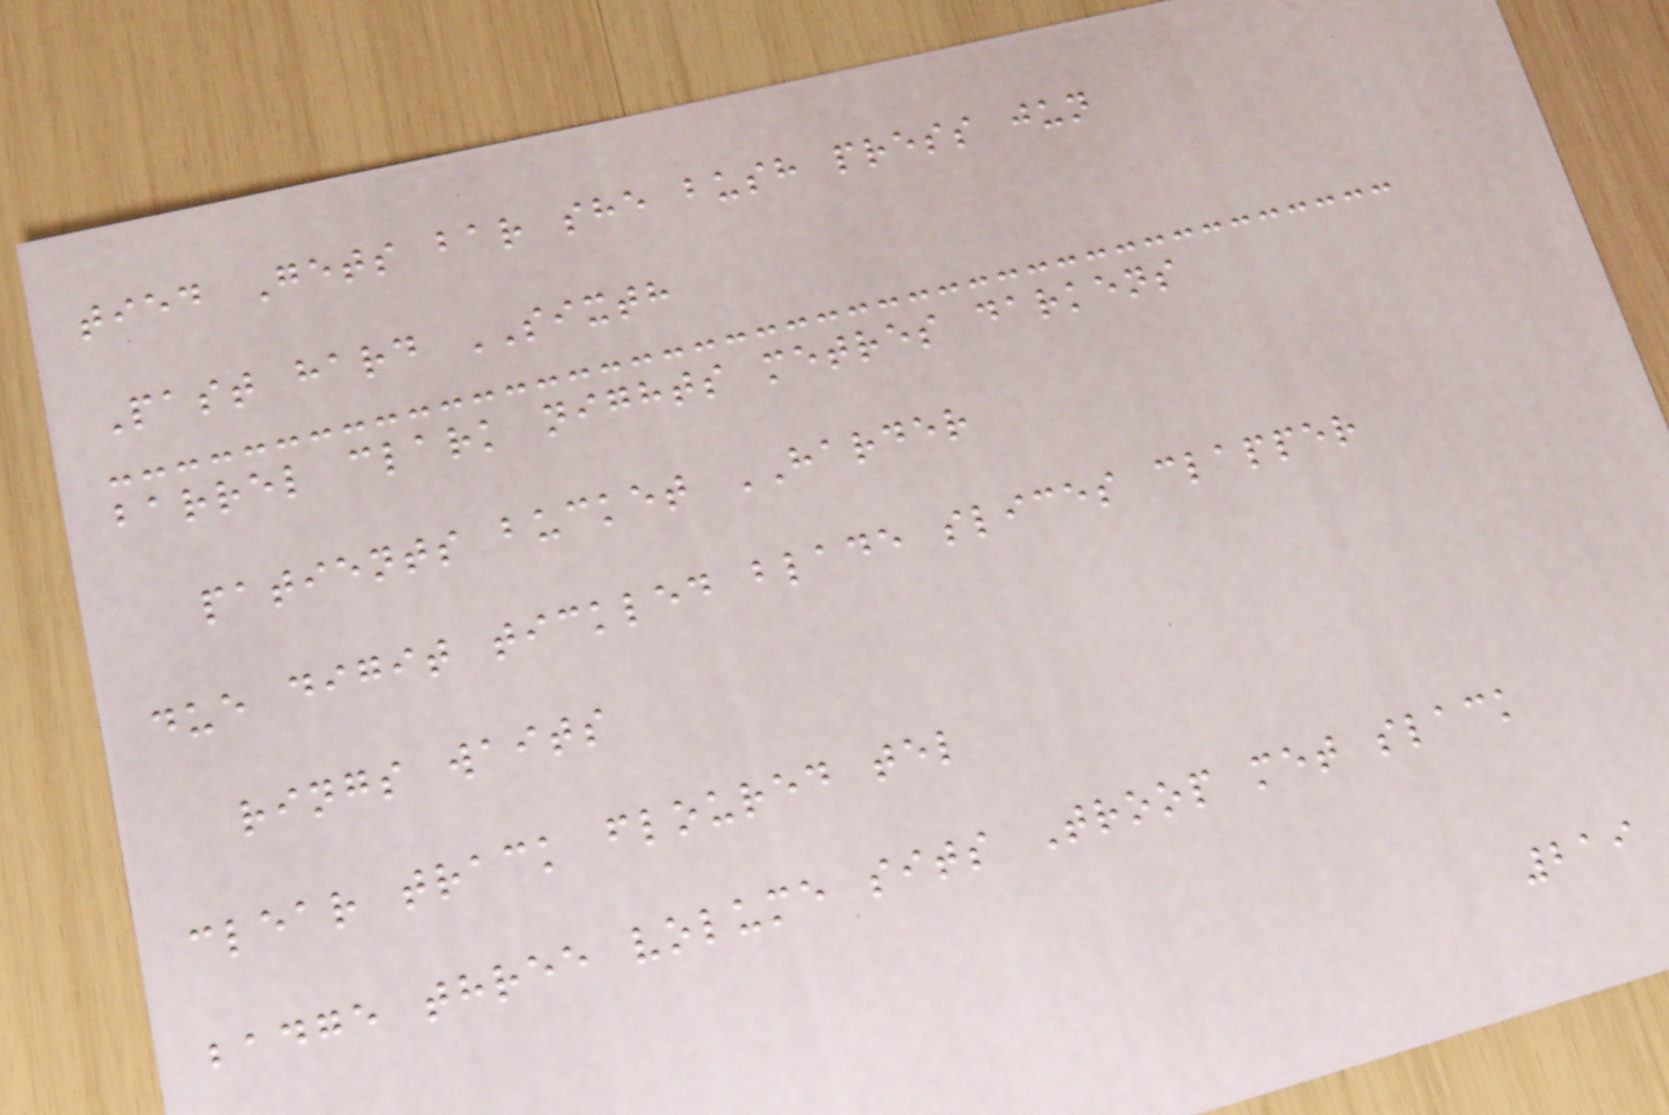tied Gets bar she bush press jun
Past hard SIXTH
barrel clark nights metres darkens
patients bucket HARDER
due digit tickled blade slices clapper
rings waits
clear track floured tel
badge three volume sits Troop met slack
219
